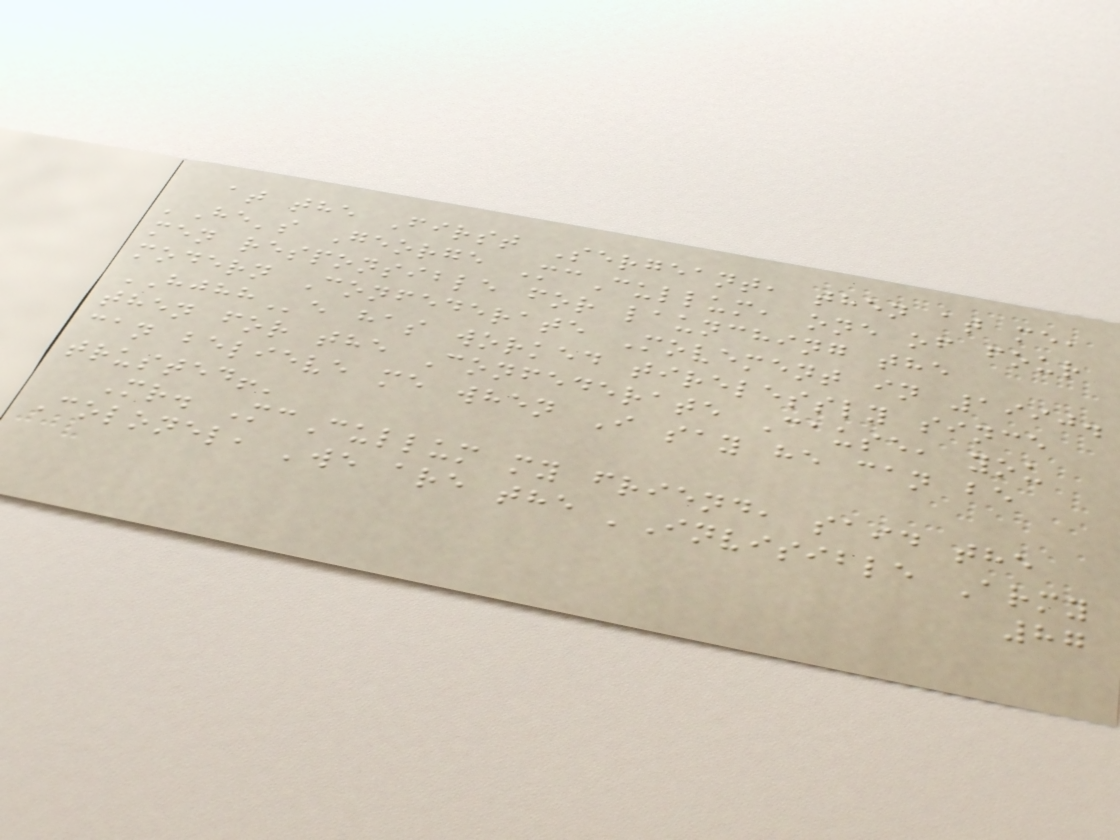at the First Sergeant, then at me,
'He's George McCullum, one of four
men responsible for launching the
modern Confederate Movement in 1990.
HJHHe has worked tirelessly since
then for the Confederate Cause, you
can believe me when I say he can be
trusted!'
Mr. McCullum my friend, said the
Colonel, 'we are the 'Invisible Army
87
